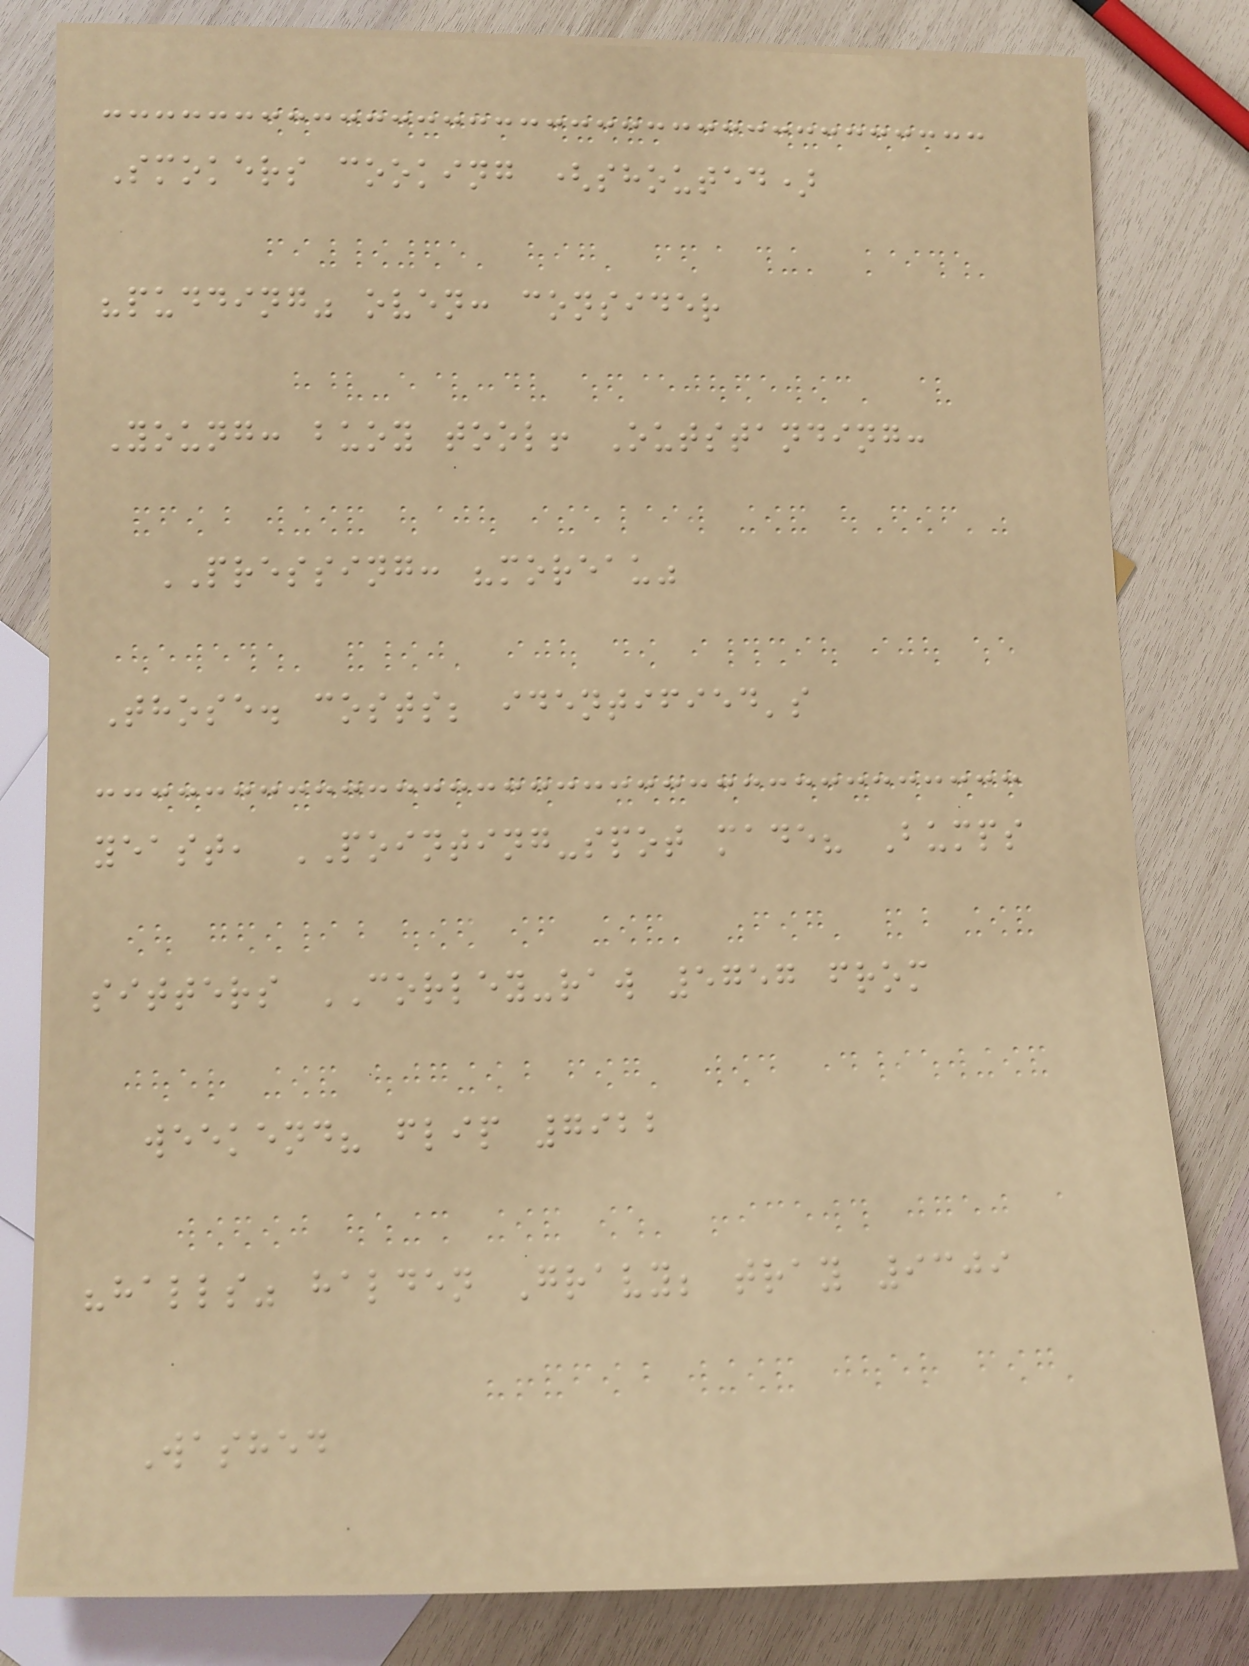Smokers cooking (shouted)
"pudding" oven: consider
Young: buoy tool! Outstanding:
PRESSING: "moreau"
Those. costs; identified's
yeast, POINTING-spot made? Bumps
sitters CORLEY-raw 5757 from
weekend? flip 7922
"halls" halden Gravy; tray 9309
Washed
